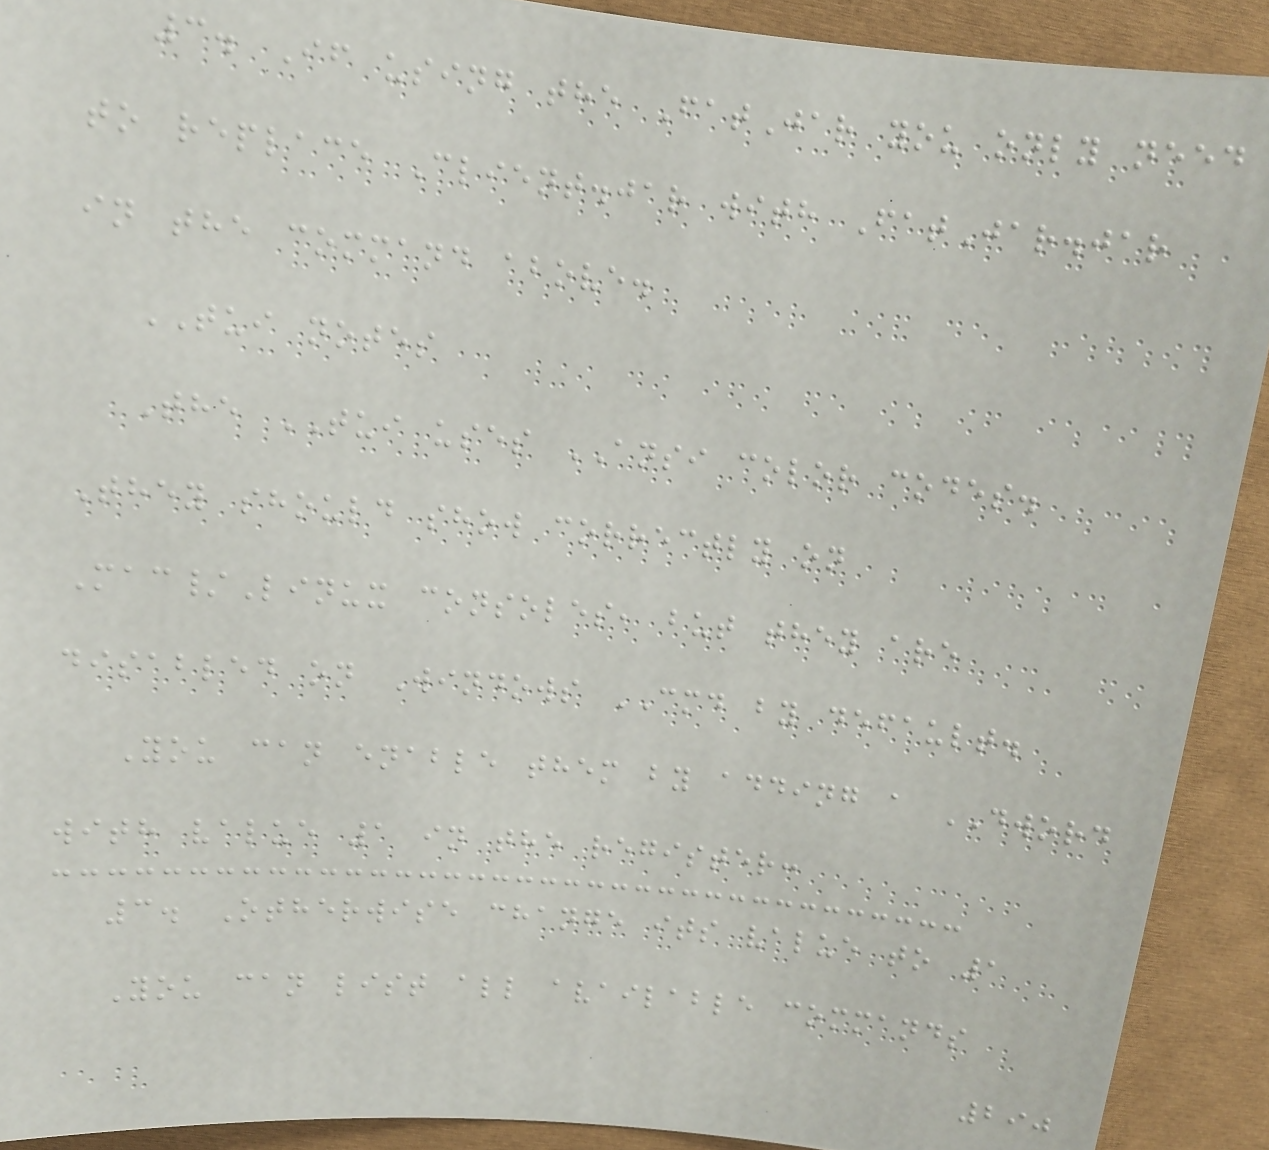3. If using the FatJar you only need
to replace Client.jar with FatJar.jar
in the command above.
TUI notes
The TUI uses ANSI color codes.
They should show correctly on
Mac/Linux consoles, but they are
disabled on Windows CMD by default.
You can enable them by adding a DWORD
with value 1 in the register:
3. Otherwise change its value to 1
You can list all available commands
290
